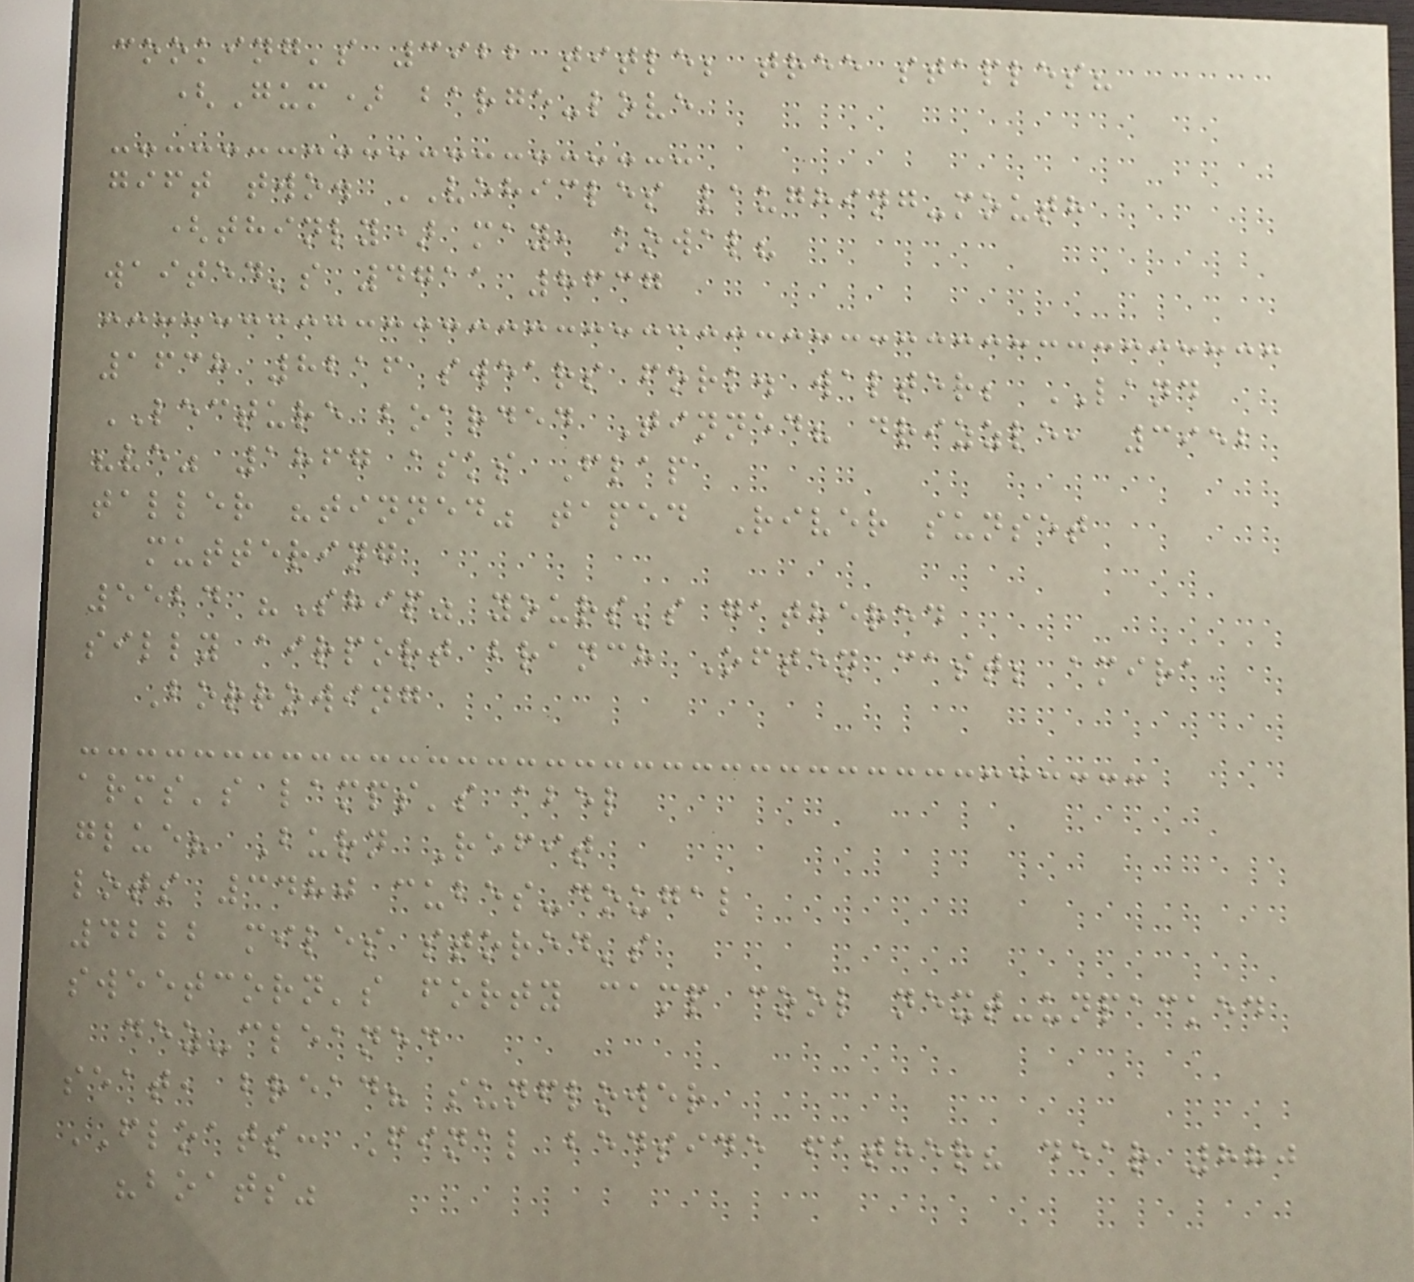cooking's 3922 title; tree staples?
(Gum) barge-love
gift two. VEHICLES laughing-mouth
(thinly) may, kowal?
waited's 4711 8637
1638 8216 swears fork. walter; LAND
LECTURE boarded Tinned? drizzle, 3952
"ve" 1867 asks Flap
taller "tinned" taped River sunset
muttering
5524 "Ship" yours's gathered
silly airport branch Often cast; amira
Borrowing
arms's lamps's abel
glue? Burn Refit
lots 3480 cubes-dougal
4222 miles stored's
sweetcorn's forty camp cool next-unpacked
dez-cleaned
seat, bread? sunflower
FLOATS: Final bedside father? dear 880
"boats"
